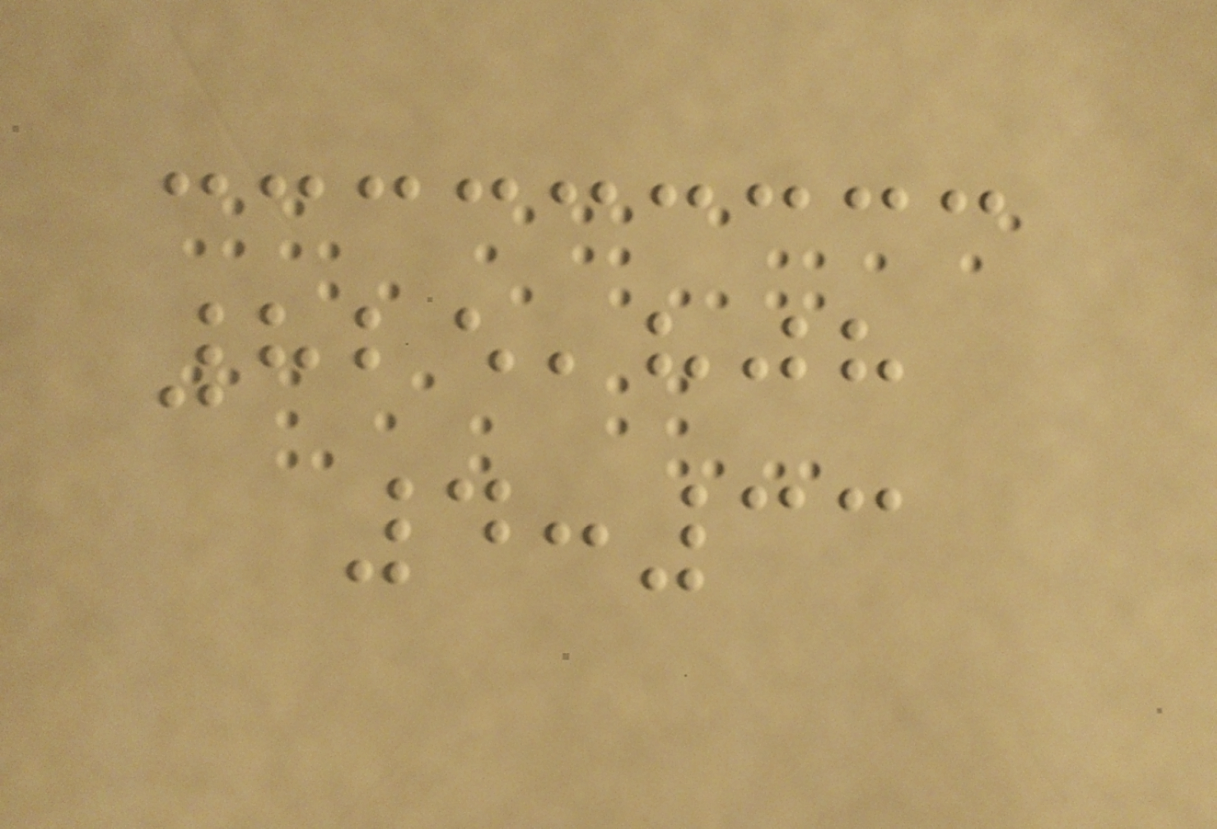825,808
4:33
